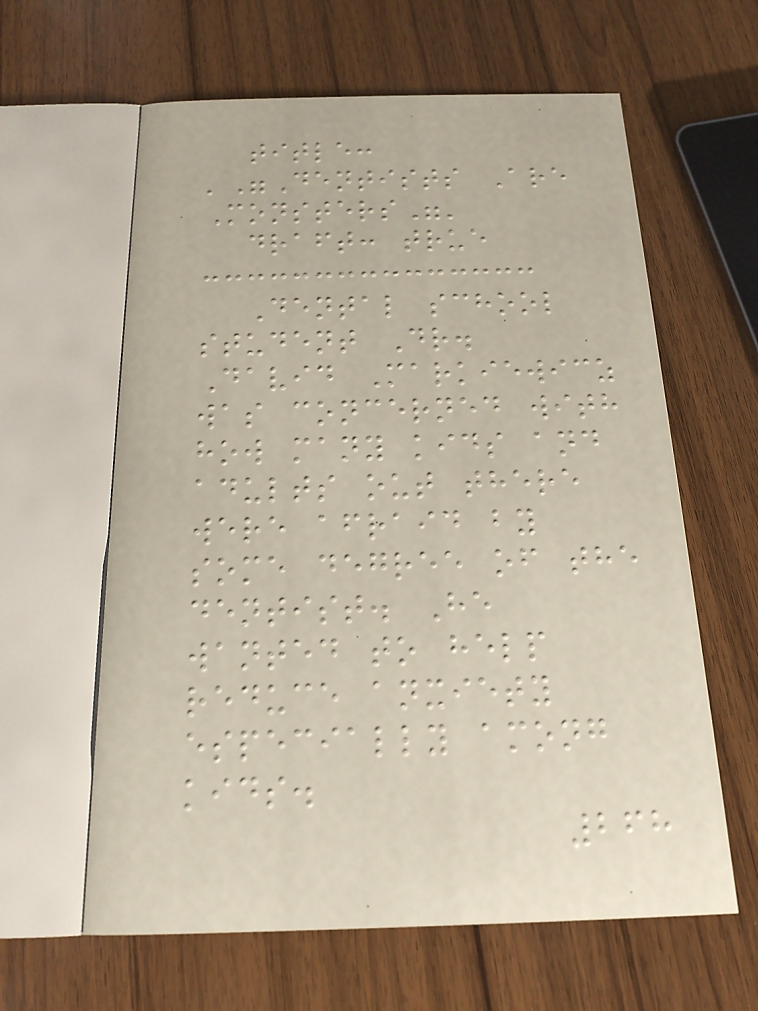title:
'"Dentists Are
Monsters"'
draft: true
Dental school
student Dr.
David Markiewicz
was concerned with
how many kids and
adults out there
were afraid by
some degree of the
dentist. He
wanted to help
reduce anxiety
especially among
kids.
268
